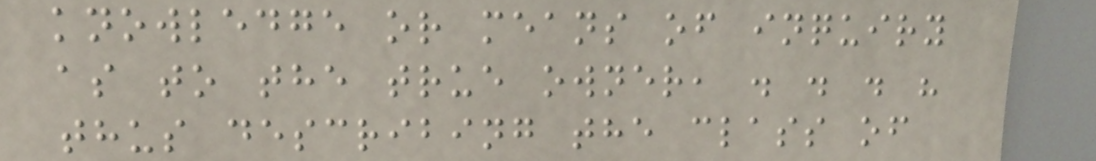knowledge or means of inquiry
as to the true owner, . . . "
thus describing the class of
